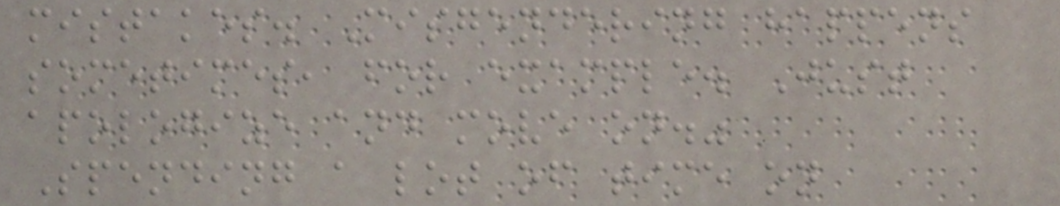mistakes. Misgendering happens
sometimes, for example. Just
apologize and move on."
Spending a lot of time on
